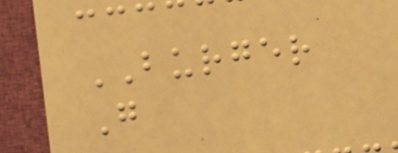BURGER
G
